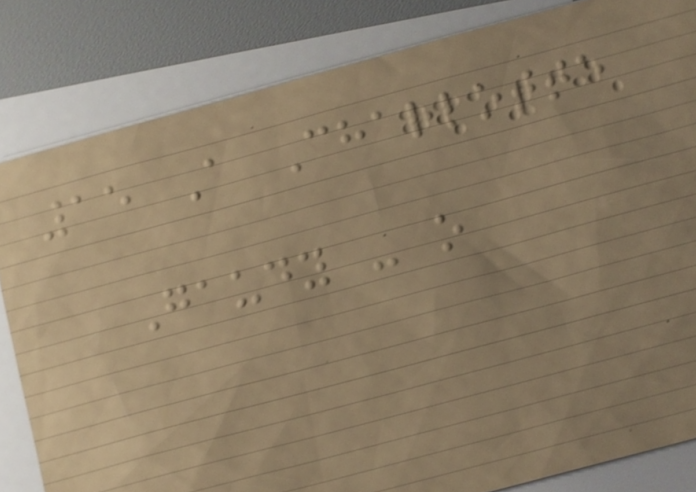15 A Charlotte
Gaudy - o
